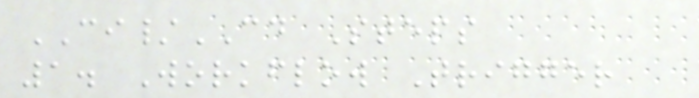CI/CD Steps
1. Workflow Trigger
